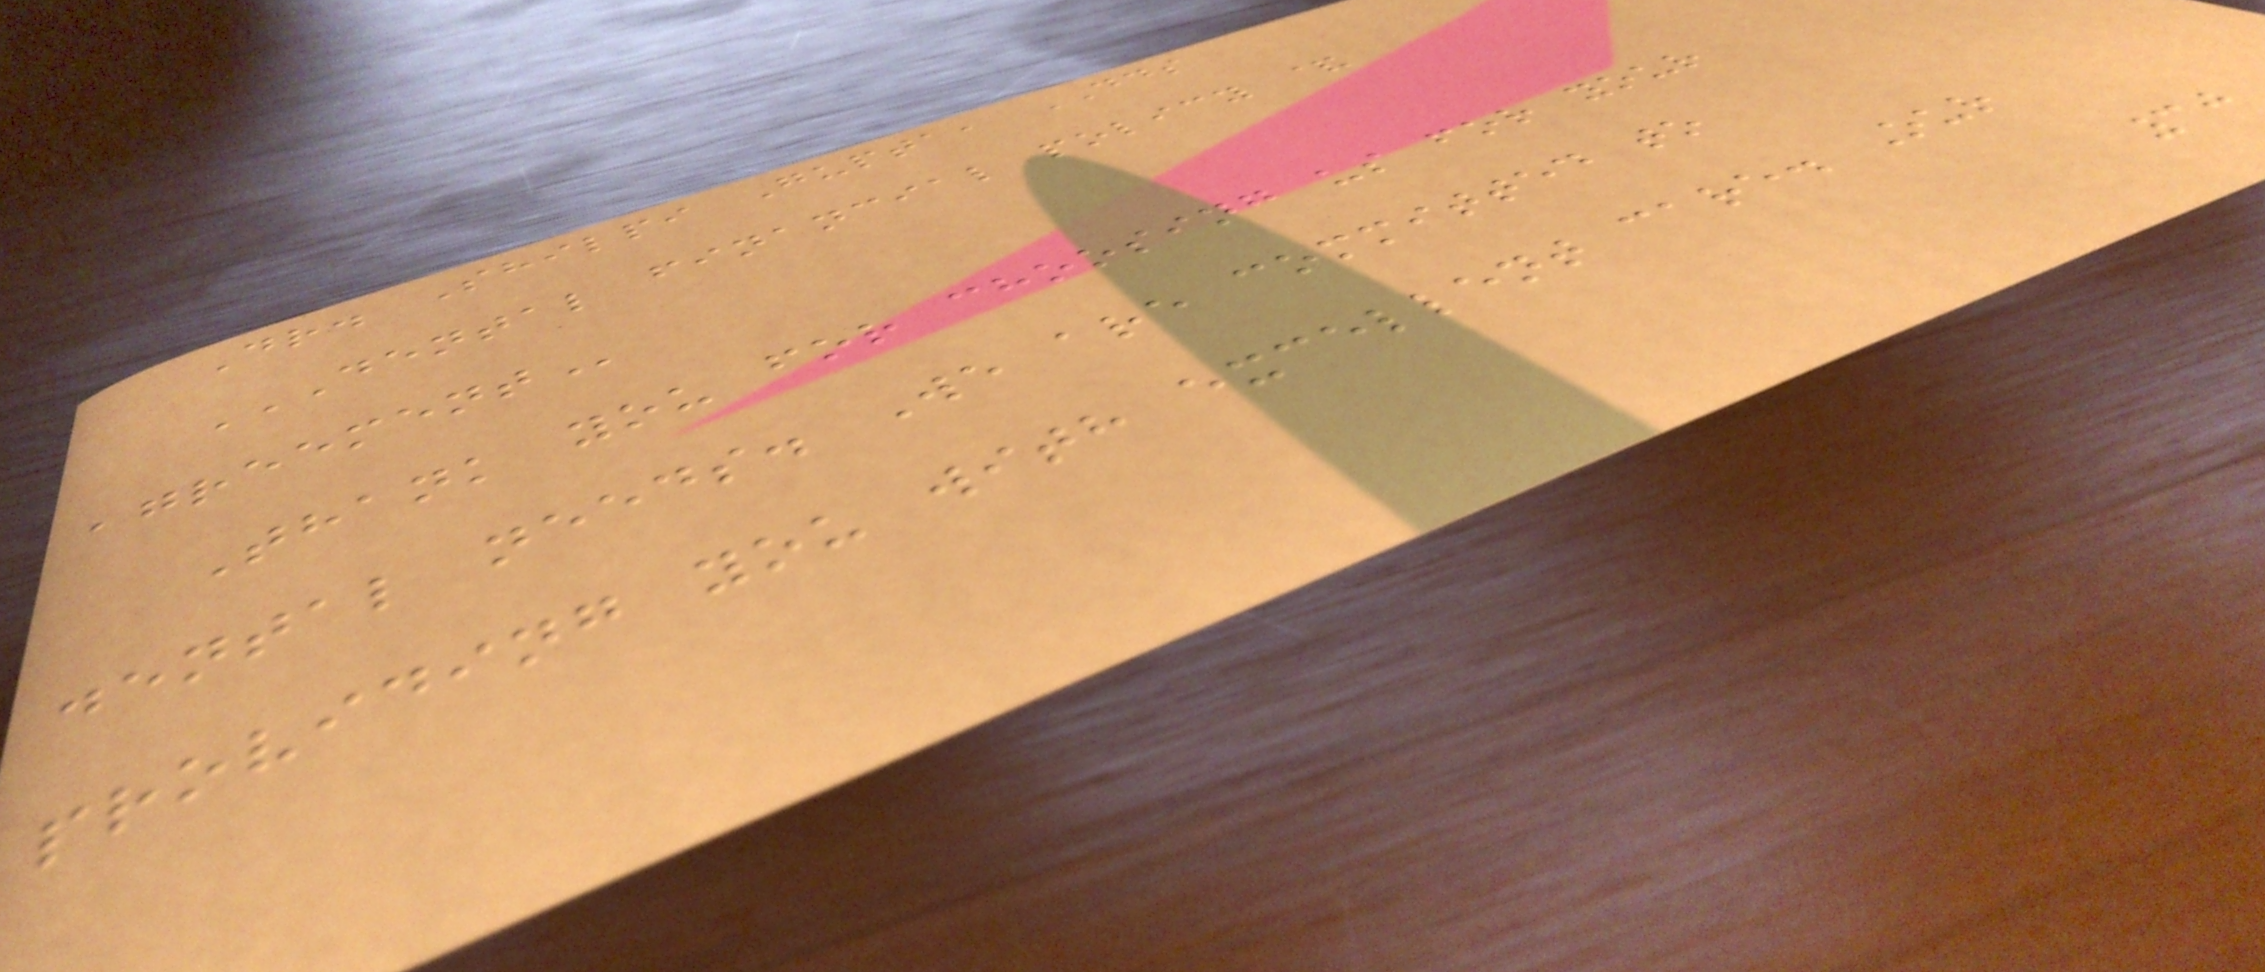Dr. Shilpi Gupta, DDS
DENTAL FINANCIAL POLICY &
AGREEMENT
Thank you for choosing us for your
dental needs. We are committed to
providing you with excellent care. Our
30
